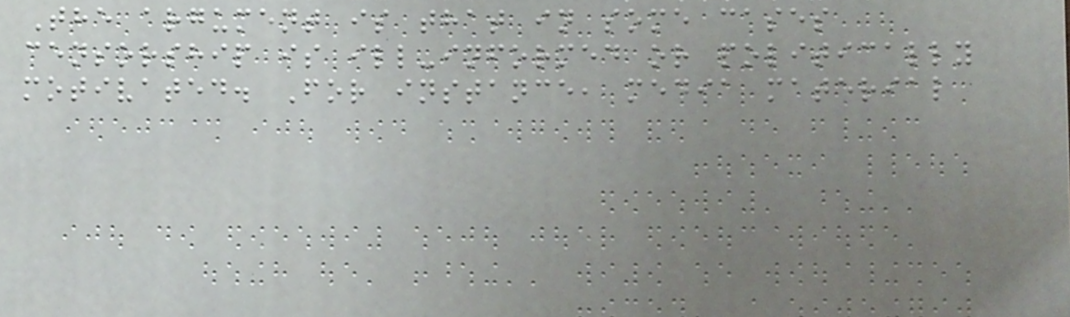The argument is that in some cases
censorship is ill-informed or politically
motivated. For instance, media material
